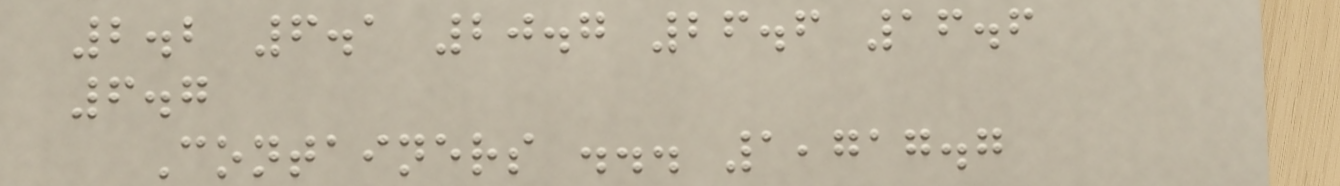2.2 6.1 20.7 26.6 16.6
6.7
Containers ... 1,717.7
